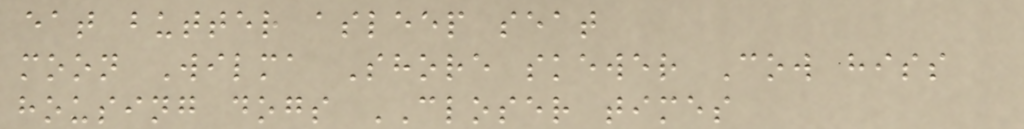eat butter asleep seat
moon Wilma Shore skewer Cow hiss
housing dogs CLOSER times
